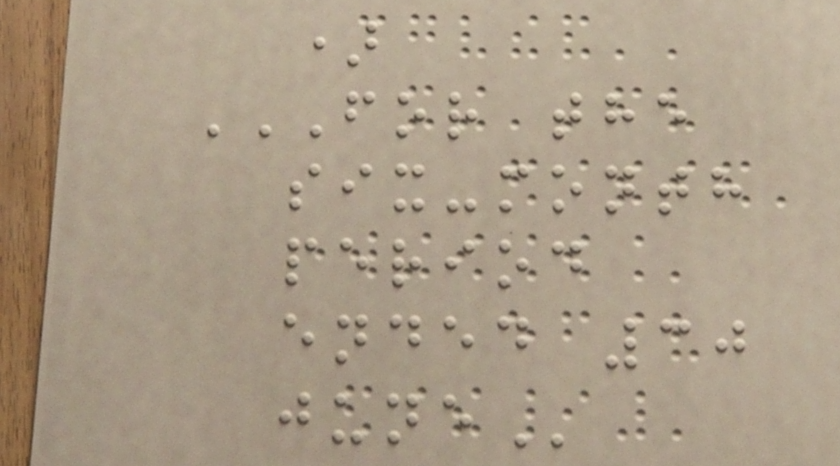)
FOR THE
SIX-MONTH
PERIOD
ENDED 30
JUNE
